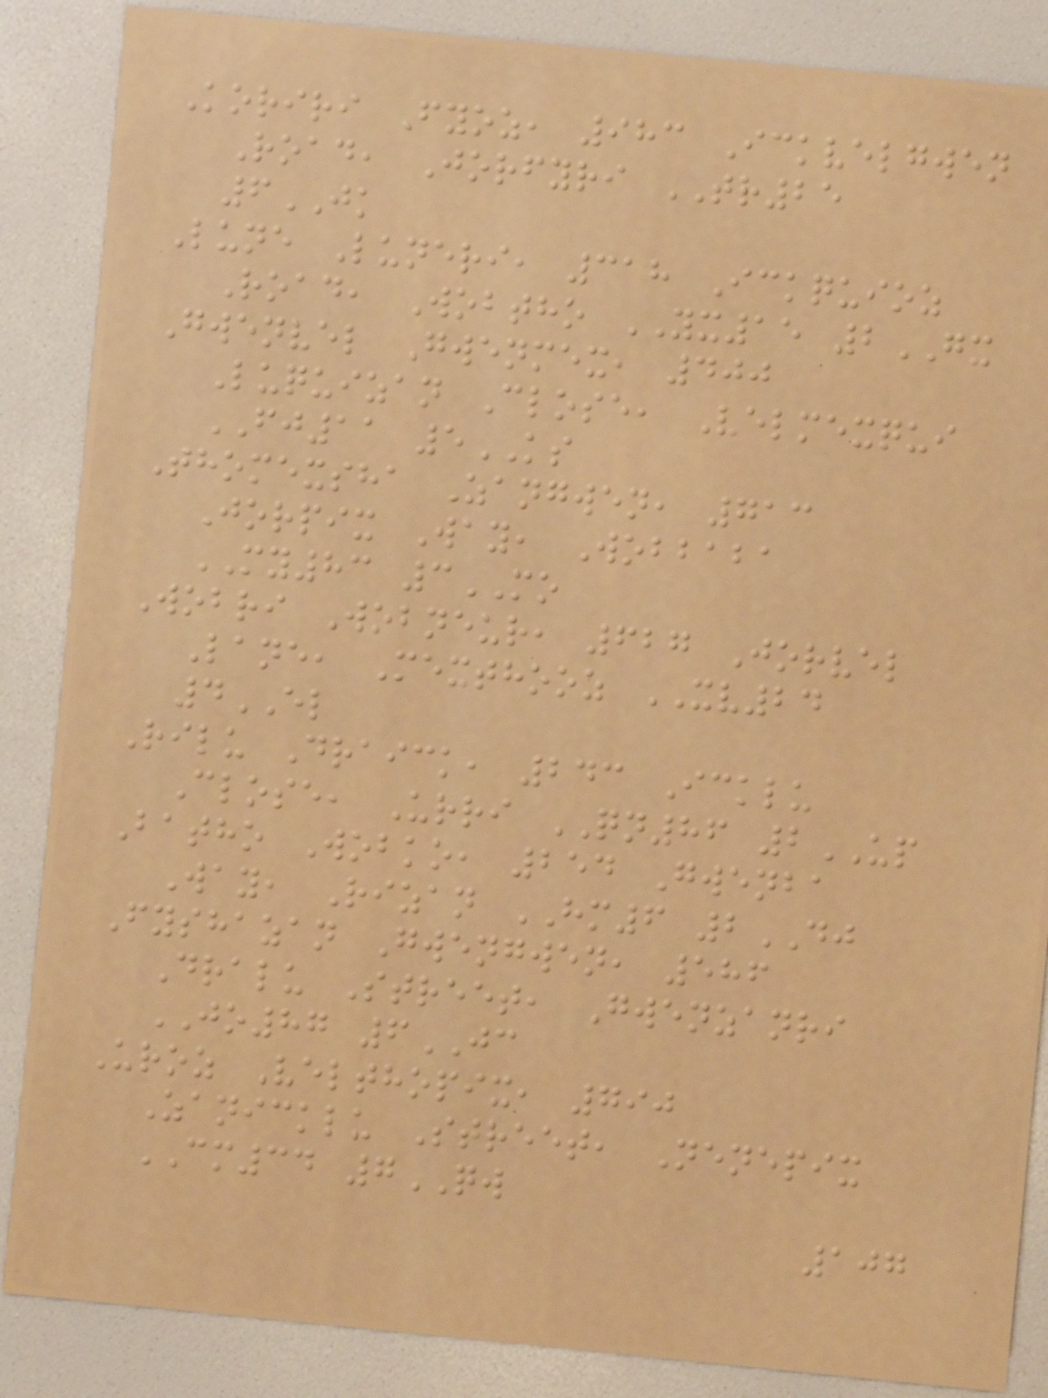Koriri Fyoz, 983 Ickvelgwen
Road, Jorfyri TR25
6JK
Lune Luneri, 318 Ickquioz
Road, Wobtho YX15 2GX
Gwenvel Gwenmex, 400
Luquizan Close, Velmexqui
FJ11 5KS
Thomexsha Zangwen, 713
Jorpix Way, Wobbaba
MY83 3MO
Wobri Wobneur, 627 Jorvel
Lane, Mexthooz XV24
4EL
Rilu Draick, 243 Icklu
Close, Urri QN86 2UP
Batho Wobko, 254 Gwenba
Way, Rizan HM6 2DJ
Fyshazan Gwengwen, 586
Dralu Street, Gwenzanri
JO87 6JC
Uroz Velthopix, 790
Zanicklu Street, Nenepix
CM34 7QW
107
